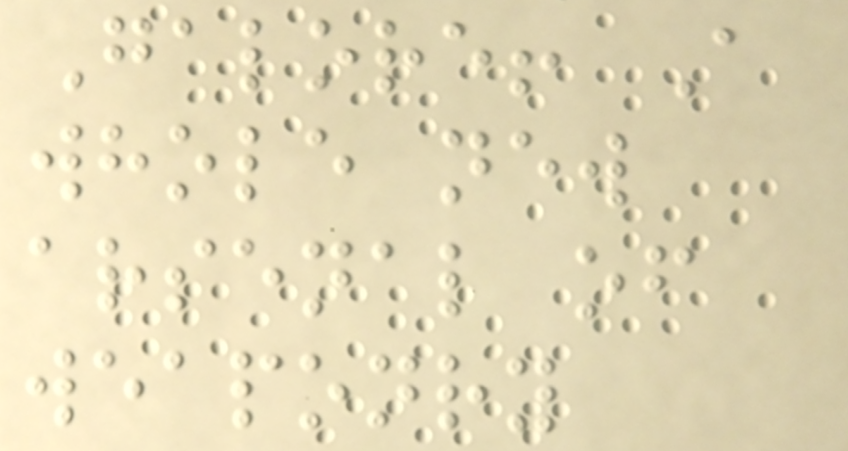Galore! A
whole new
arsenal of
weaponry
